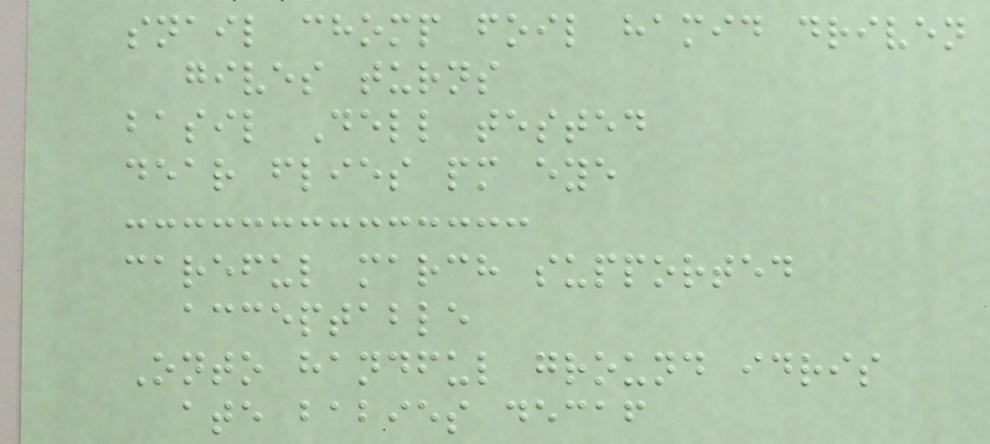snail chomp foil hamid driven
gives turns
basil Dell tested
dear flies pm eye
careful march supported
acceptable
Onto handful ground idris
ate babies decaf
